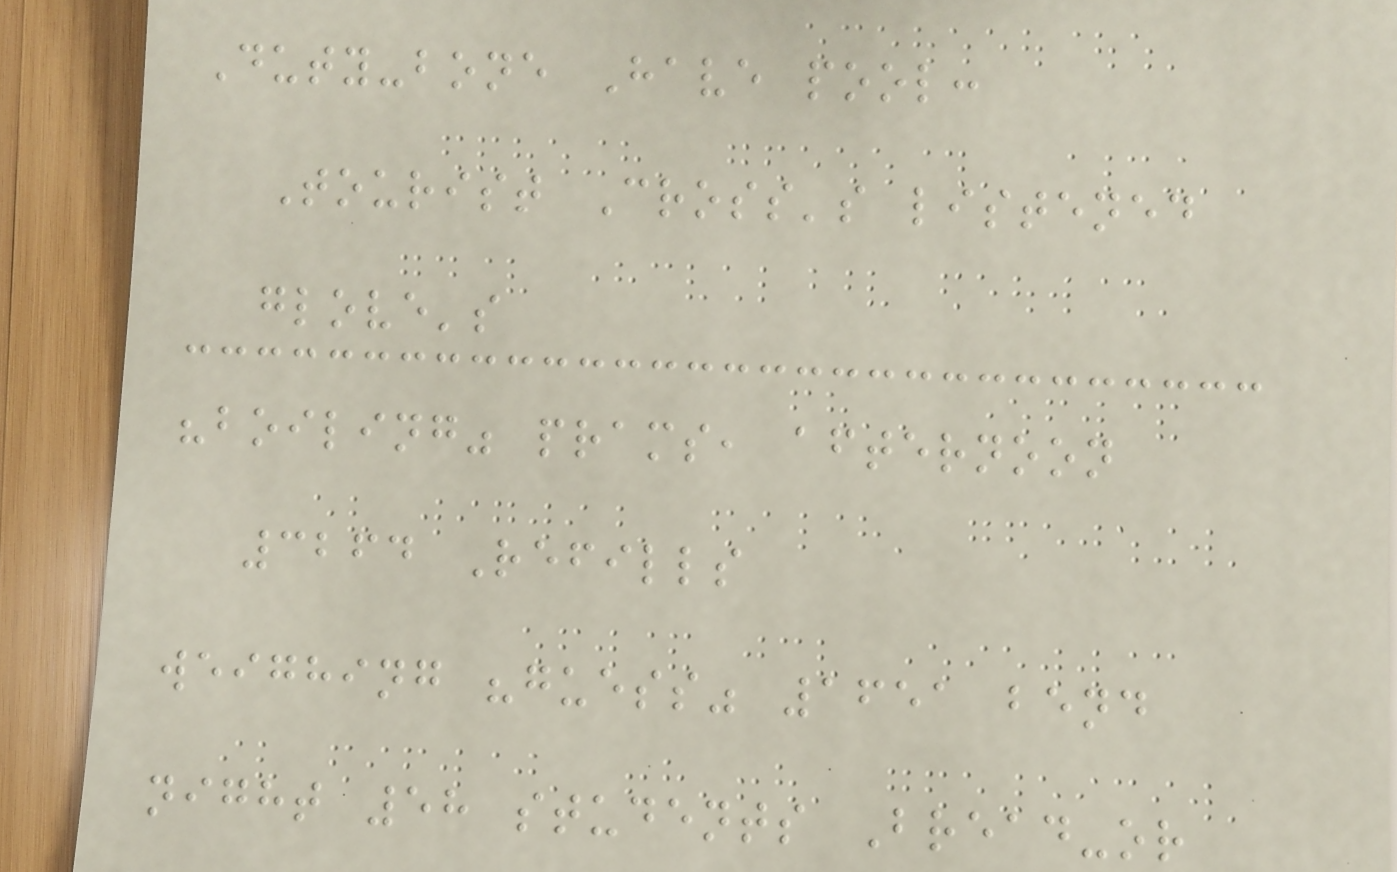Duty-bone Have pool:
Tourist Cross's listened
glove's
"boiling" prams, afternoon
3264 Refills
weighing "guess" 1651 bend
night 58 students Bread-or
